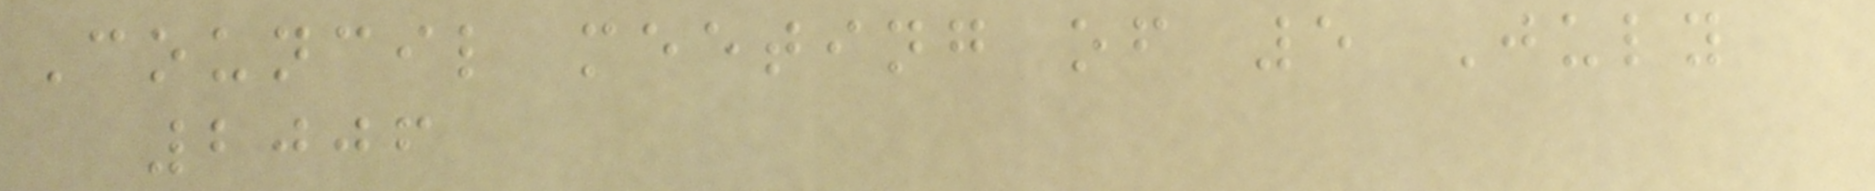Council meeting of 5 July
2006
